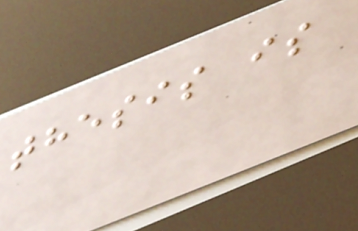thesis is
